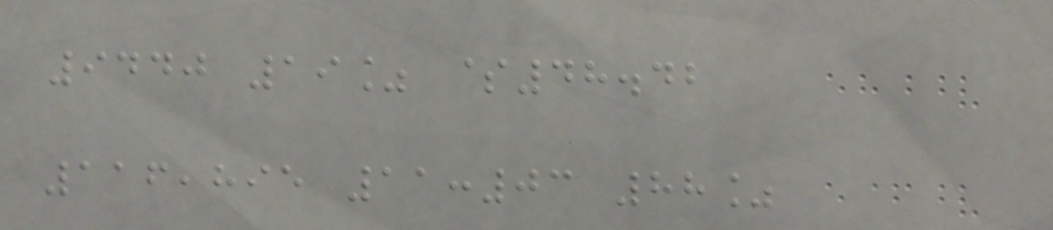9440 19% $48.42
116,895 11:03 88%
